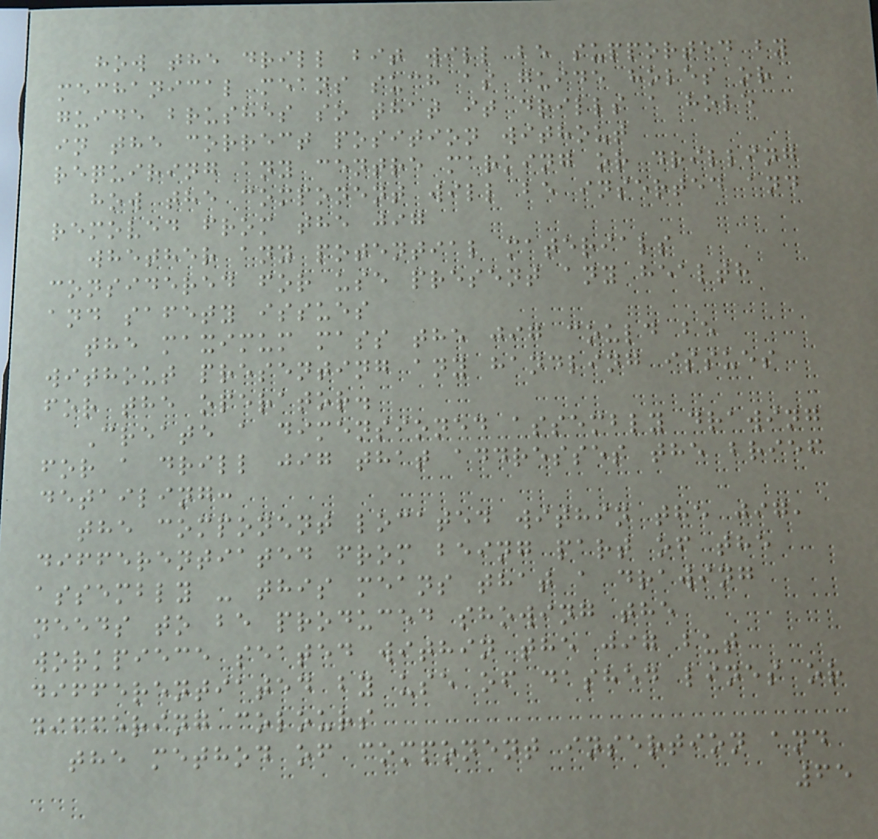how the drill bit will be supported by
mechanical means such as guide holes or
guide brushes so that it drills a hole
in the correct position without
requiring any centre marking or drilling
how the component will be inserted and
removed from the jig
whether any potential materials
considered for use present any health
and safety issues
the maximum mass the jig could be
without presenting any handling issues
for the operator.
Create a dimensioned assembly drawing
for a drill jig that addresses the brief
detailing:
the component located within the jig,
differentiated from being part of the
assembly - this means that a drawing
needs to be produced showing the
workpiece seated within the jig but
differentiated by use of dashed lines or
differing colours
the method of component insertion and
65
